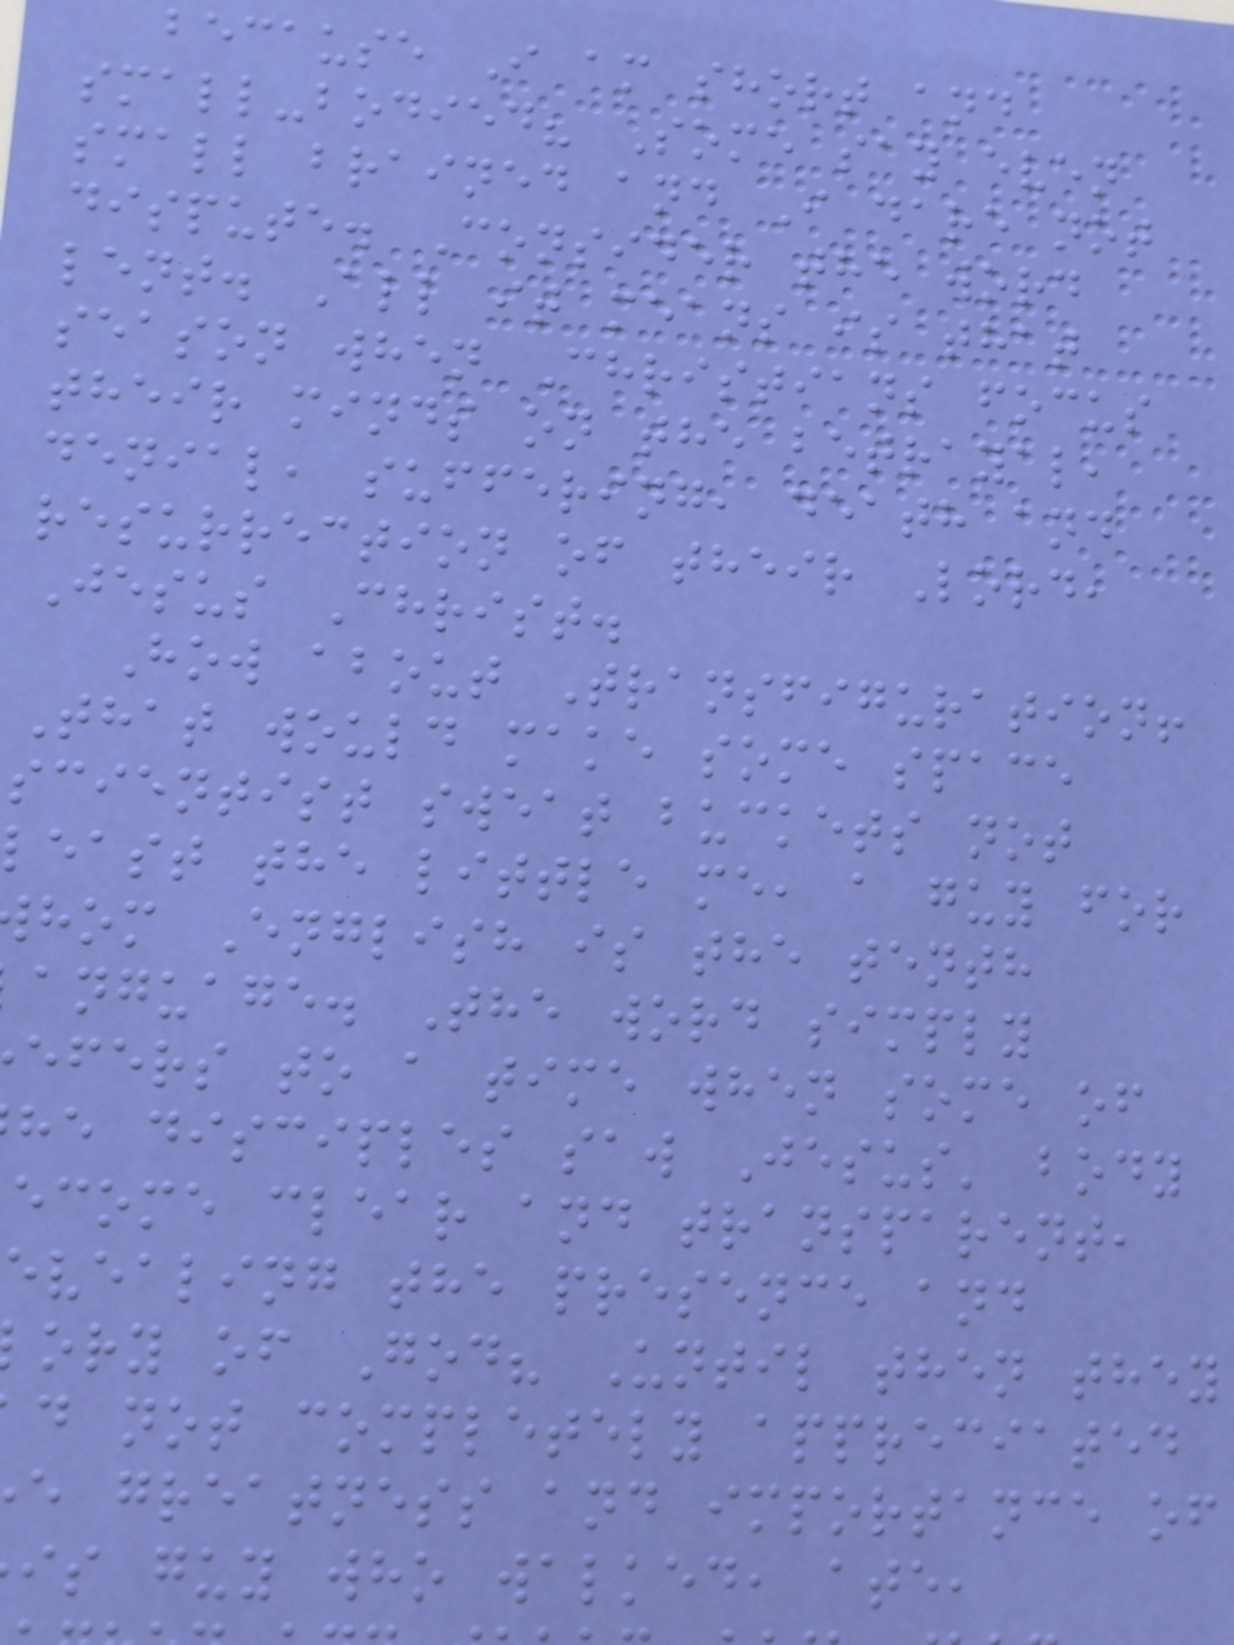because I am short and
small-bodied? Some say even
small brained and I dare not
dispute. Consider the word
lent. All it means is that
season when Christians focus
their minds on the betrayal,
denial, suffering, death and
resurrection of their Lord,
Jesus Christ.
How about Transfiguration!
That would make some space
scientist sweat buckets not
least the little me, a guy for
hom English is the tenth
anguage. The word simply
efers to a time when some of
he disciples saw Jesus' body
ecome clear and transparent,
evealing the presence and
ory of God? Until then they
d not completely appreciated
e greatness and importance of
is guy who walked, ate,
